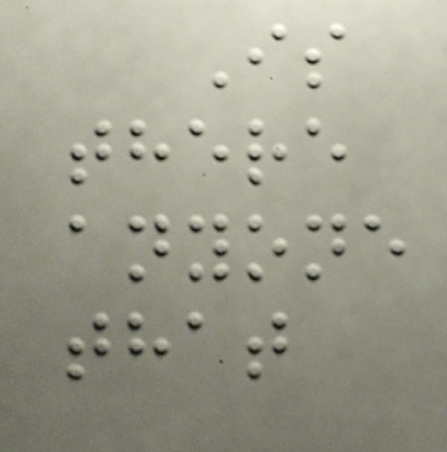Is
there
anyone
that
